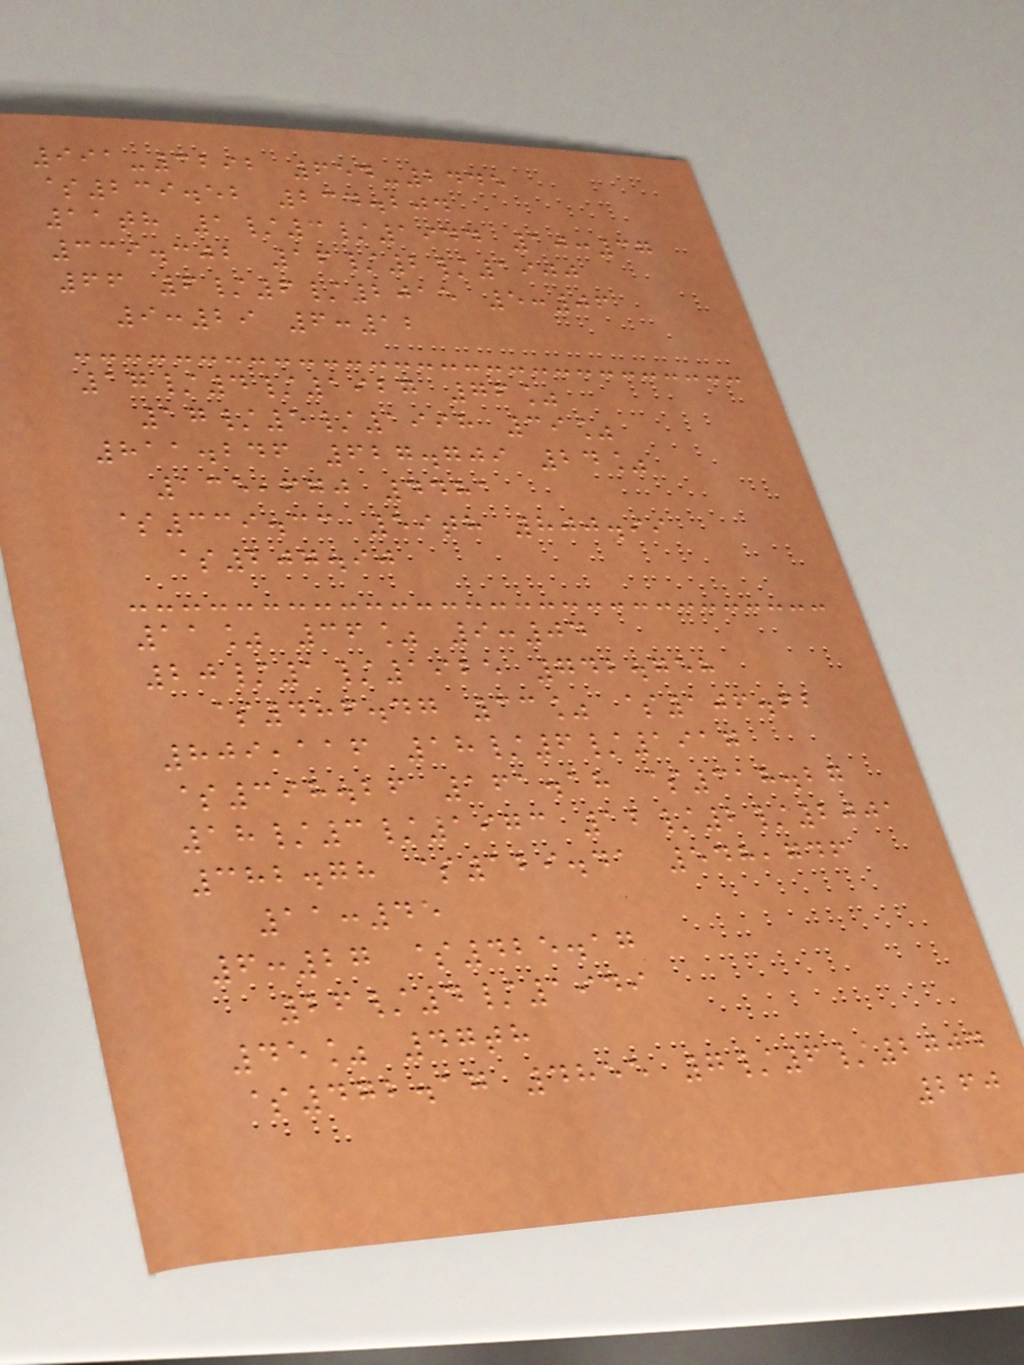991-3292 654-2445
$239.52 234.204
11th 1/3/1944 10:37
339.302 16/2/1900
66 6/6/2015 5:06
9:29 6:12
17/4/1927 76%
17/5/1998 39%
811.246 627.709 24%
135,670 4481
$339.33 59th 800.99
$207.90
11% 36% 9:04
20/1/1925 742.758
$486.47 33% $106.62
809,116 18/6/1917
$398.26 161.18 $318.27
18/3/1973 12/2/2001
382.78 $129.41 548,746
11:45
6:27 $425.17
26/4/1949
45% 47th
$472.17 4855 7/6/2004
260
